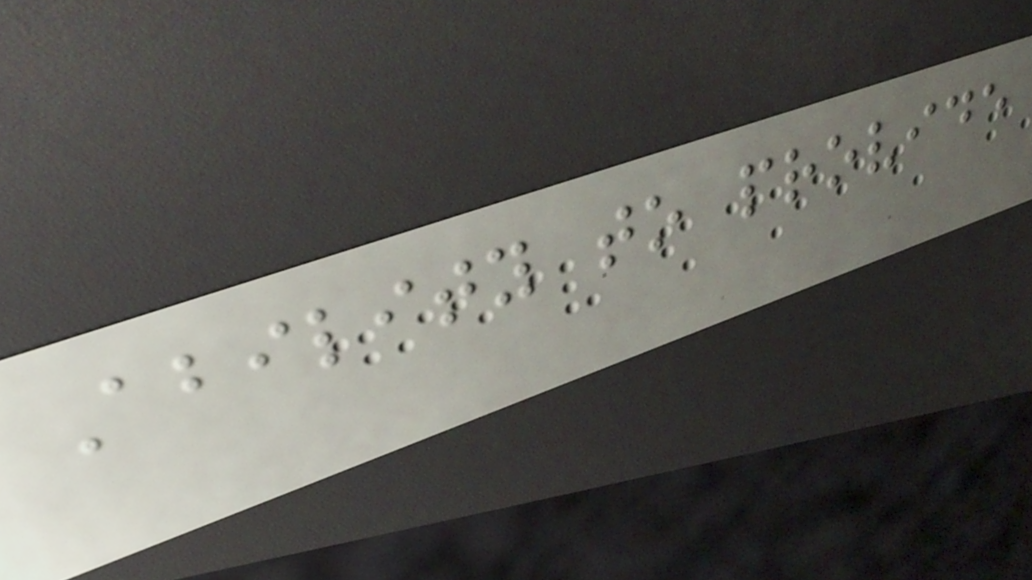Ability to provide
